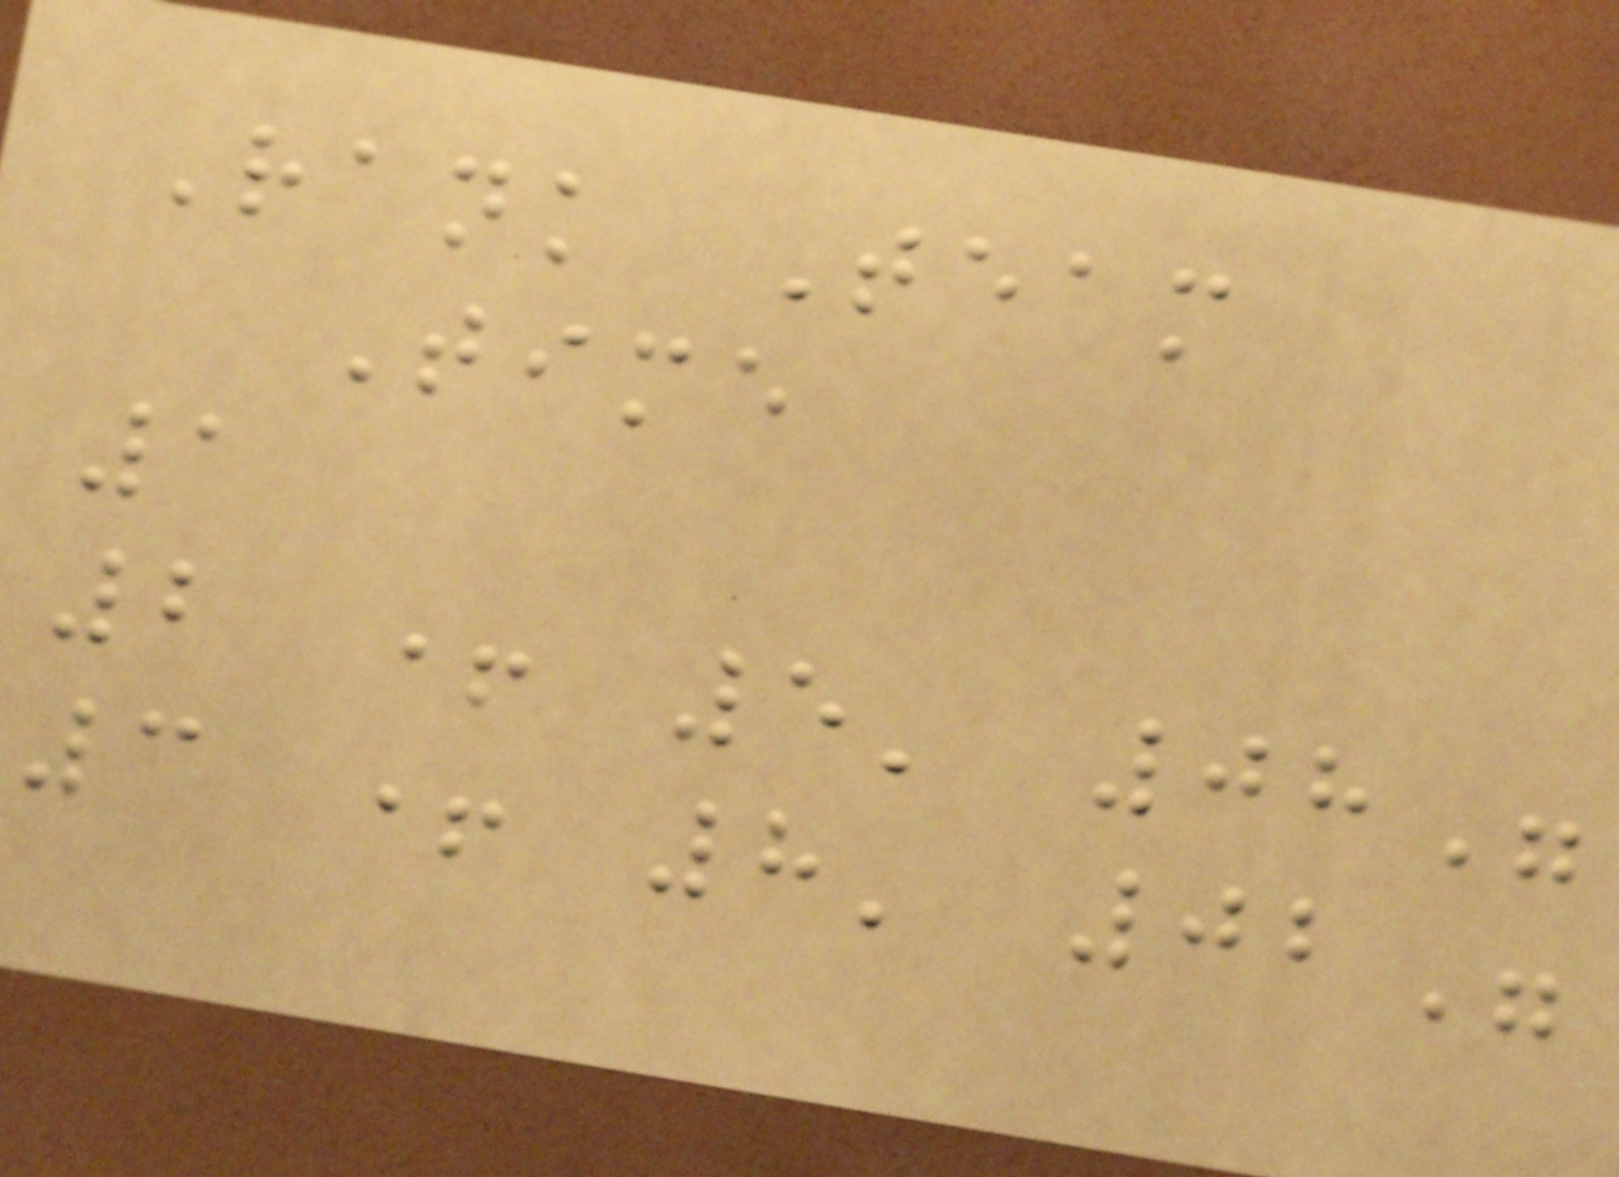Rank Team
Time
1
2 + 5' 08"
3 + 8' 02"
